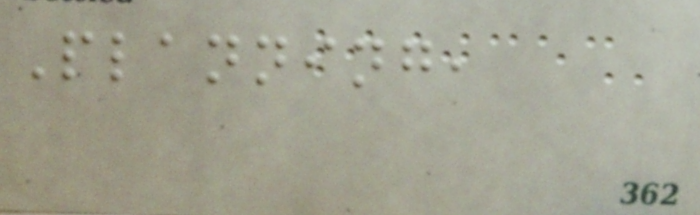Planning,
